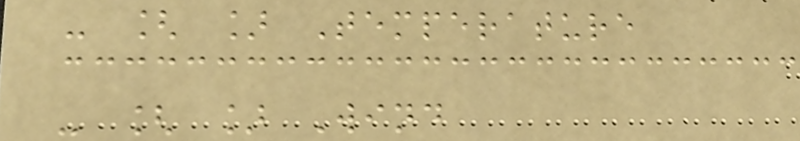- [ ] Temperature
- [ ] Wind
